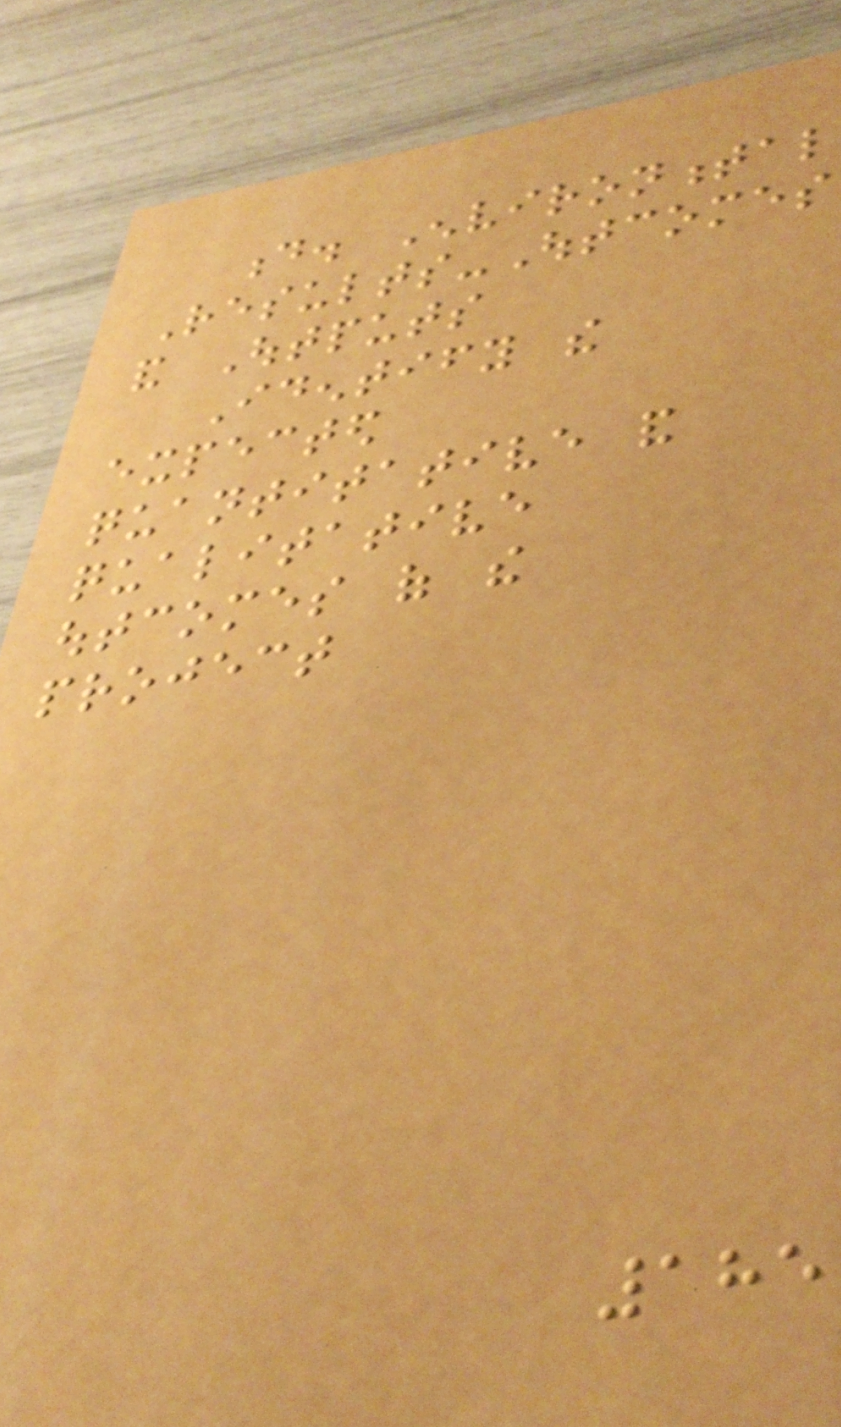d. Environmental
Results-Outcomes
and Outputs
Identify the
expected
quantitative and
qualitative
outcomes of the
project
185
